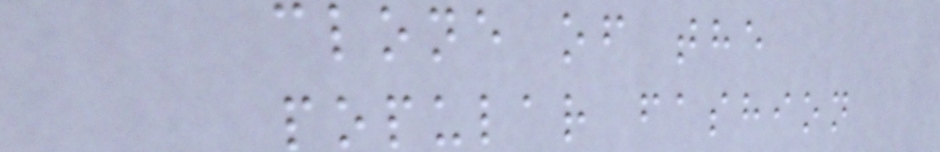clone of the
popular fashion
